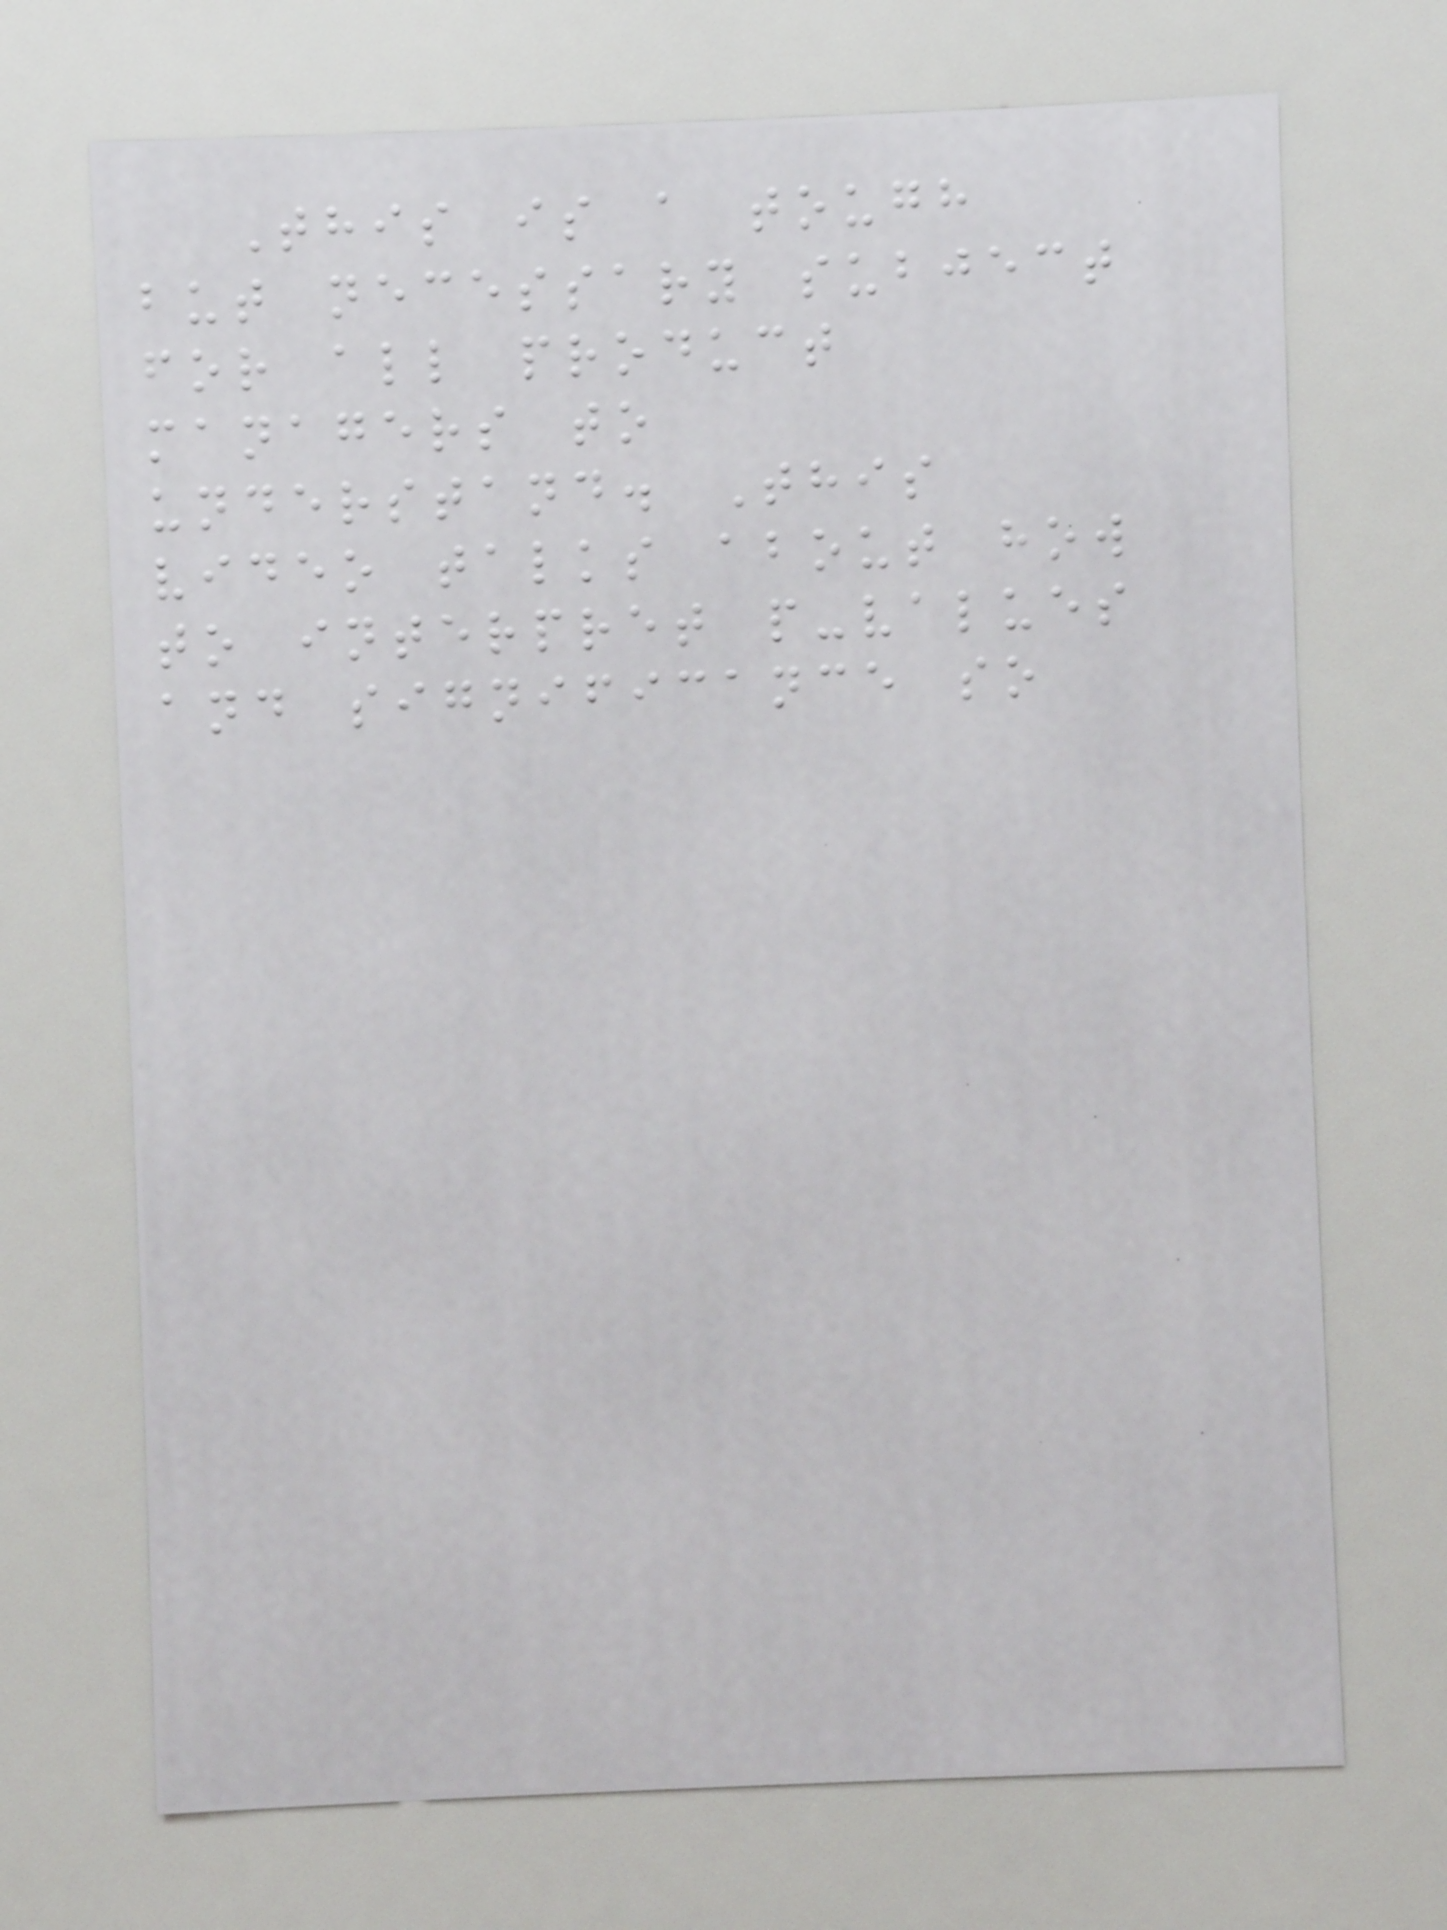This is a tough
but necessary subject
for all product
managers to
understand. This
video talks about how
to interpret p-values
and significance so
